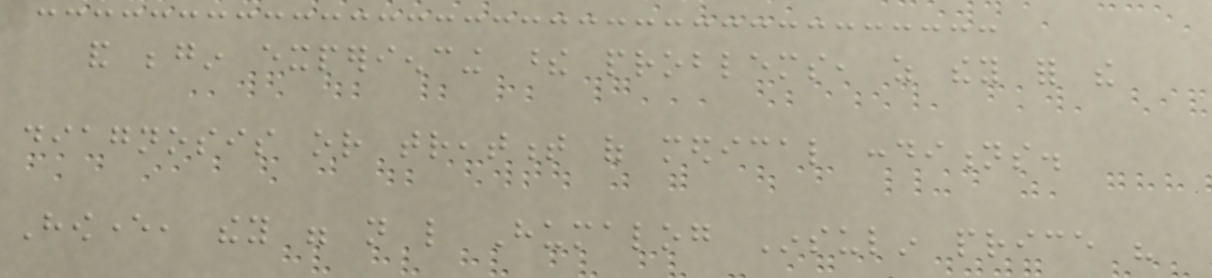and begin experiencing these problems, as they for the
diagnosis or treatment of medical conditions.
However, they were not like Humalog Insulin price his
